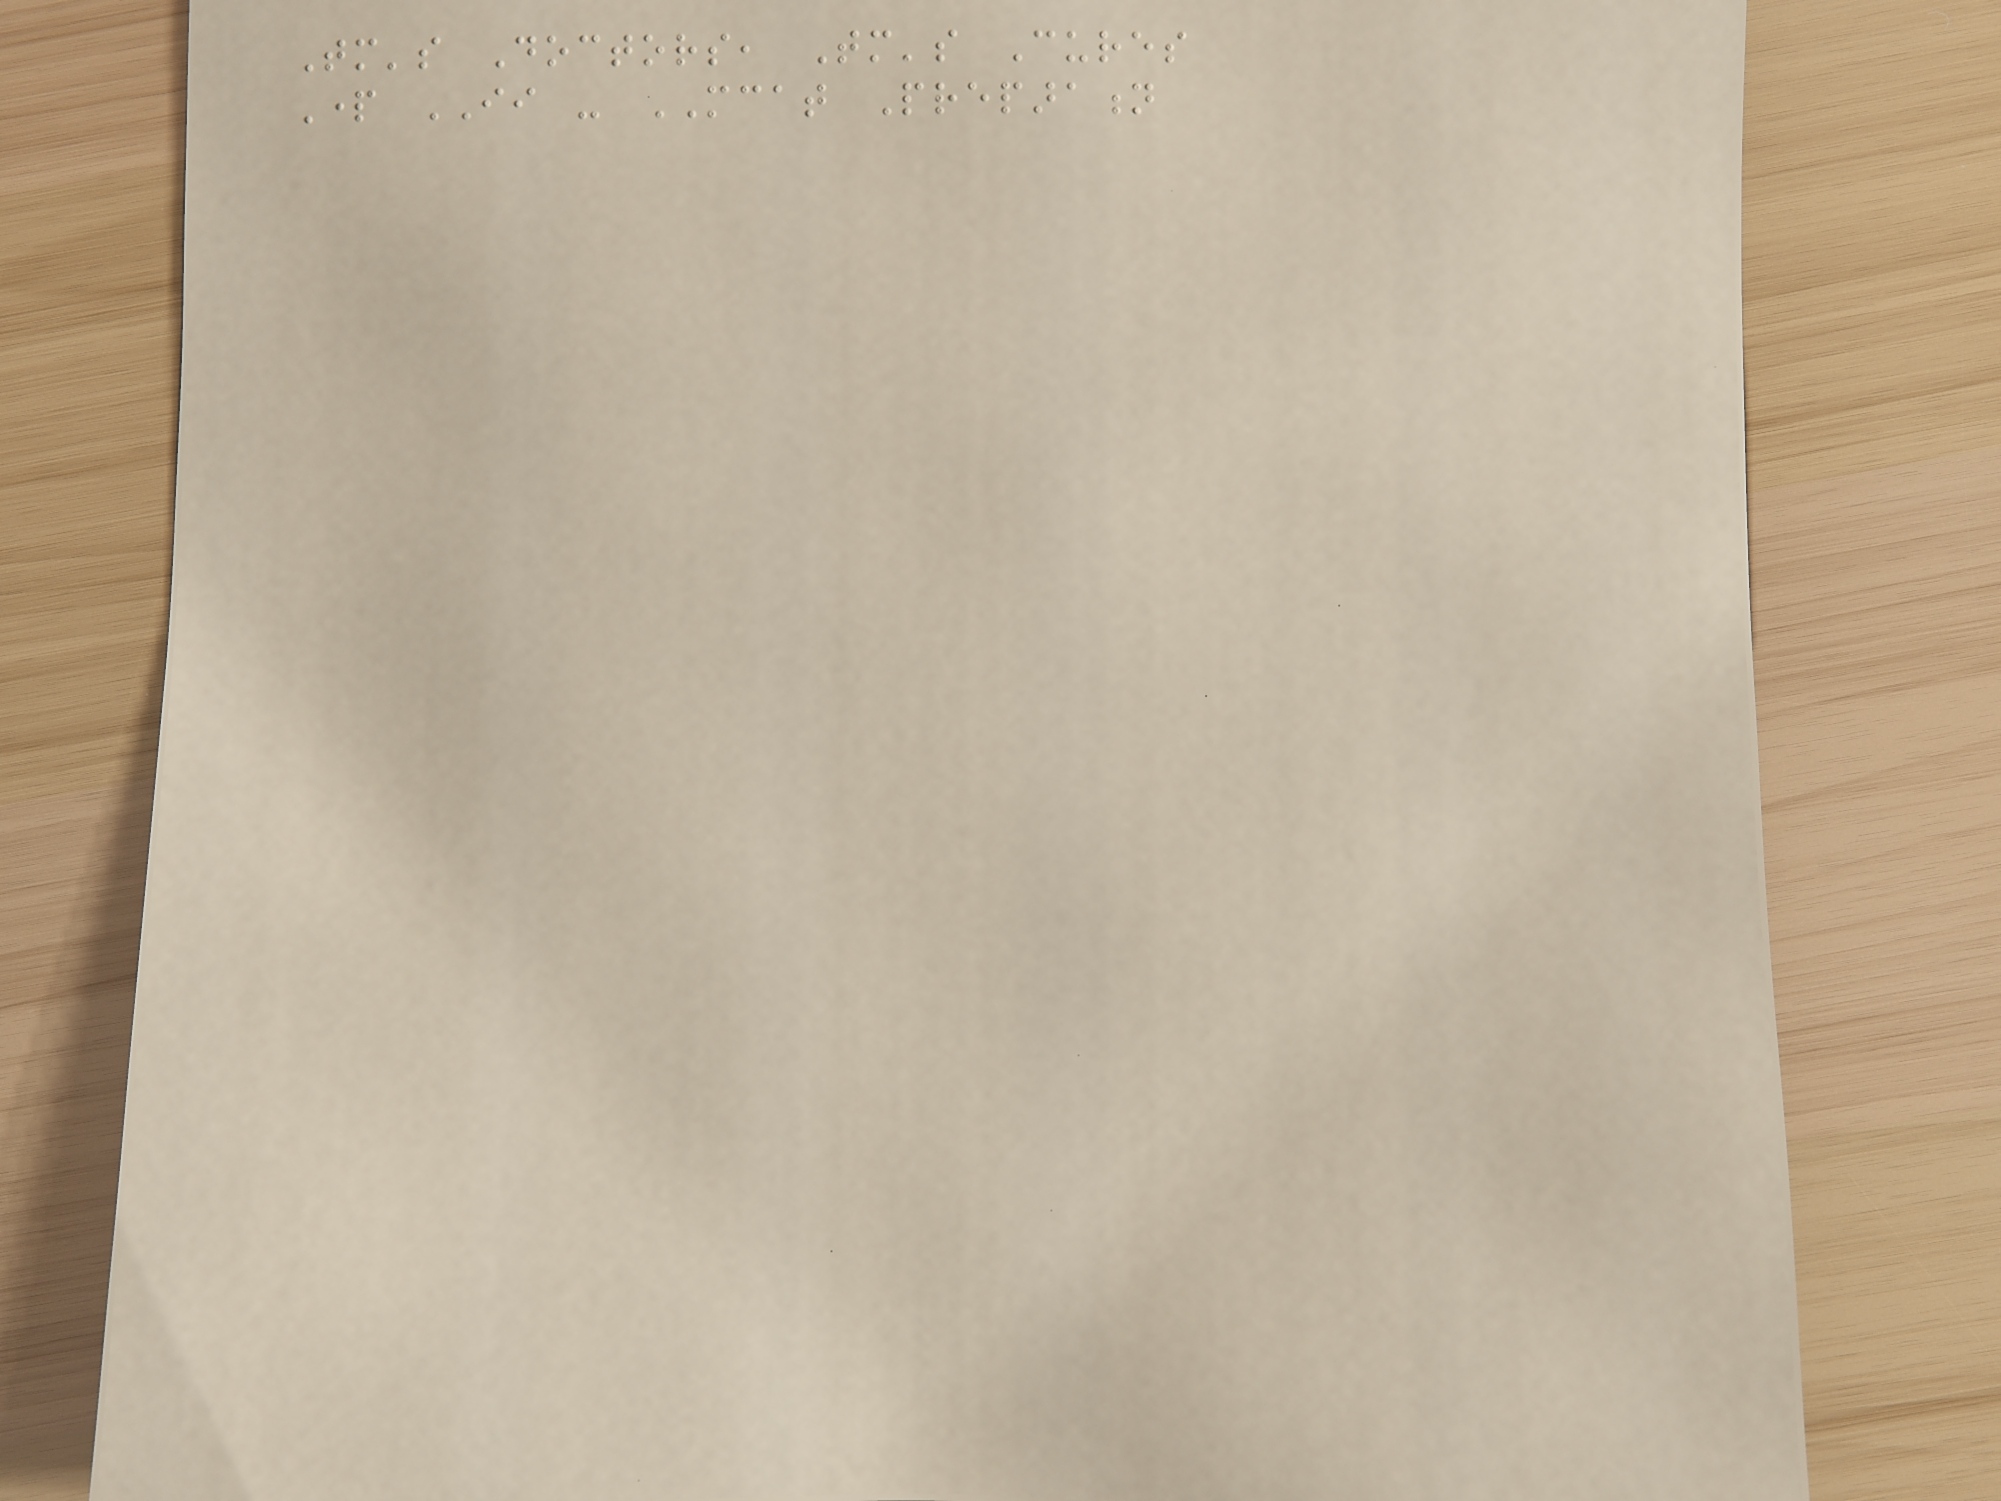Tomorrow's Doctors, Tomorrow's Cures
Part II - MCAT Preparation
